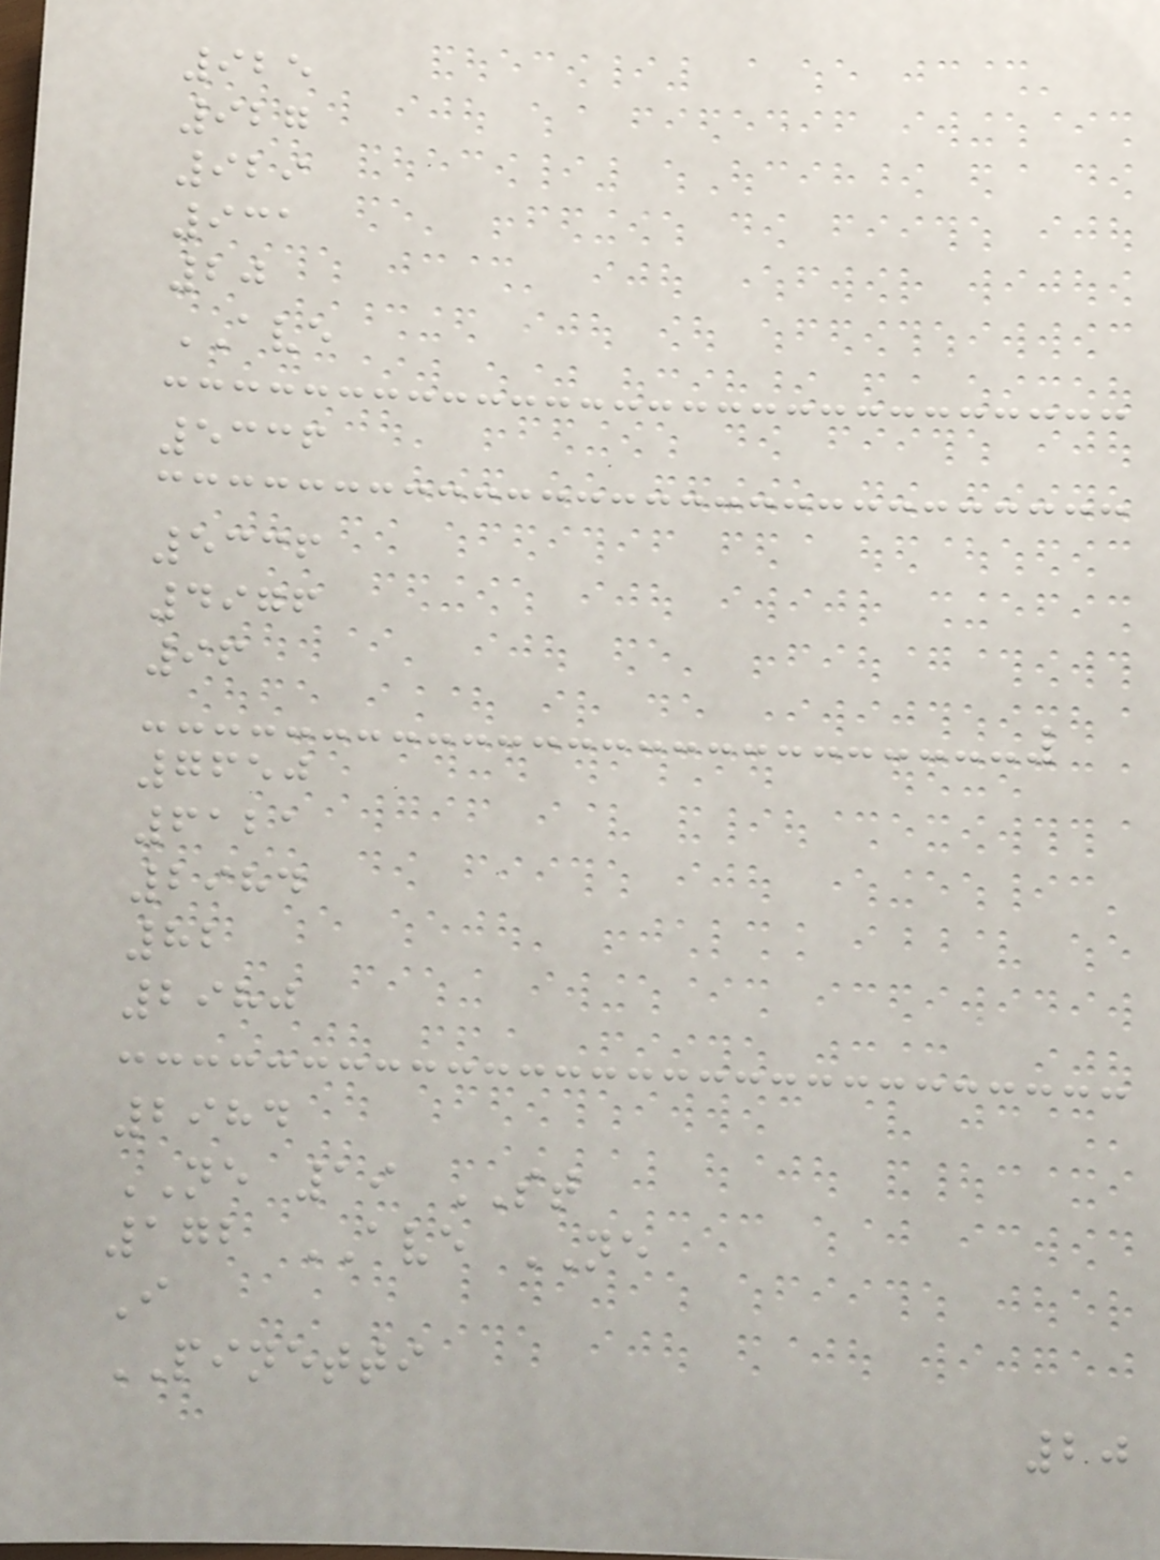925
927
929
931
20
AVE
5336
5336
4976
96
7650
6121
2984
82
2980
2984
NE 19 ST
172 AVE NE
I
PINETTI
20
